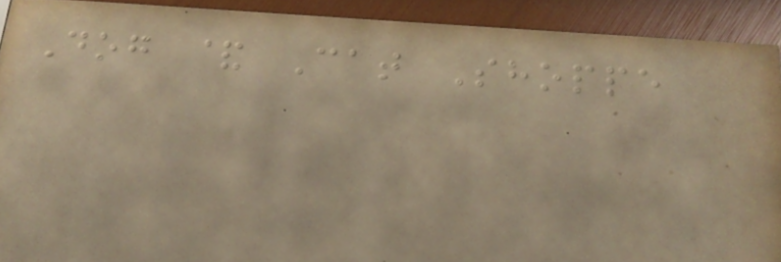Dog & Cat Shoppe
